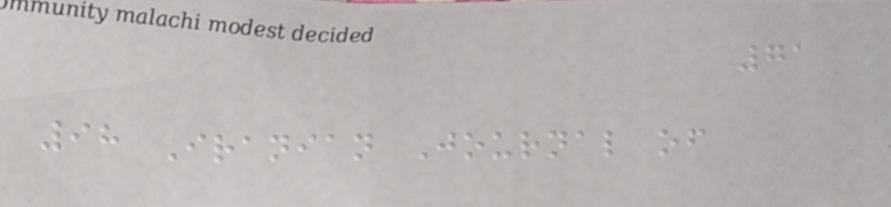71
98 Iranian Journal of
